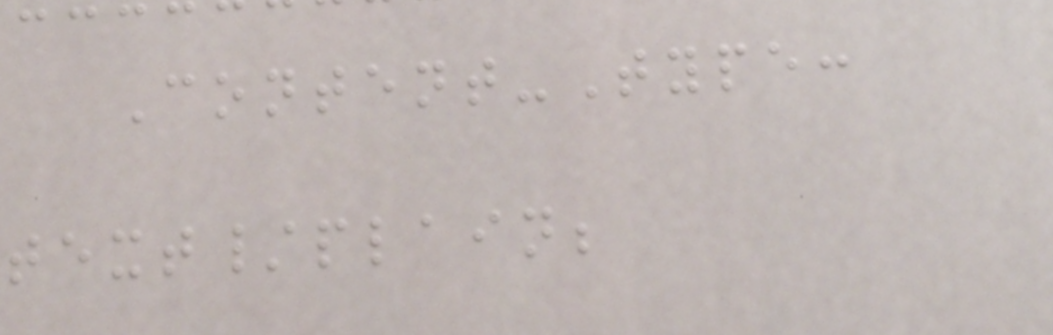Content-Type:
text/plain;
